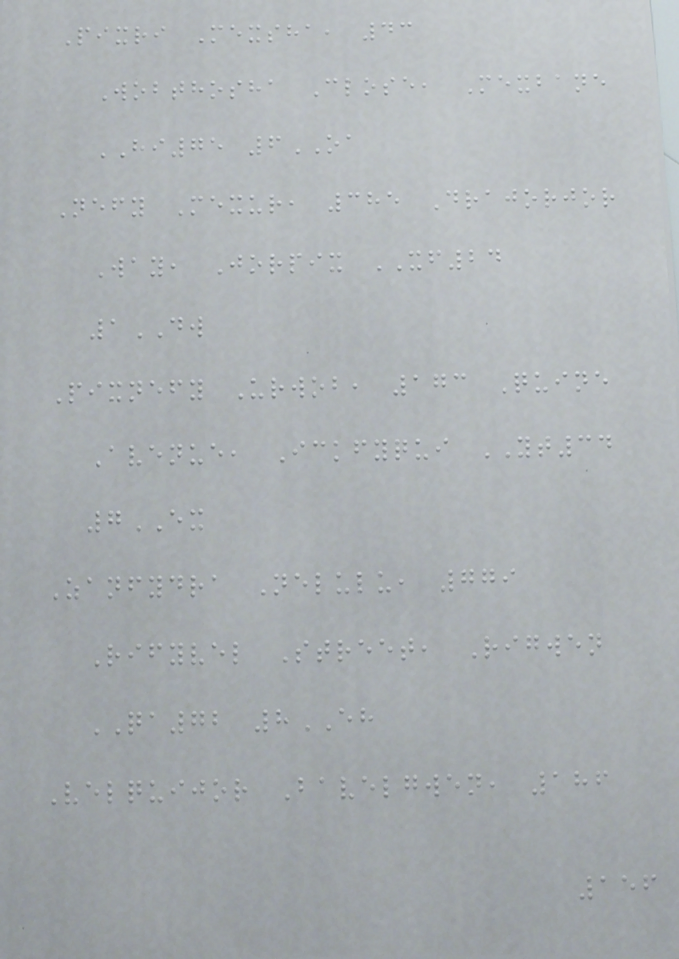Pixri Mexsha, 43
Wobthosha Close, Mexbane
HI75 6OA
Nefy Mexur, 385 Drajorjor
Way, Jorpix XF24
1DW
Pixnefy Urwob, 173 Quine
Avenue, Ickfyqui YT34
7EX
Zanfydra Nelulu, 779
Rifyvel Street, Rigwen
QA72 8EH
Velquijor Bavelgwen, 186
156
